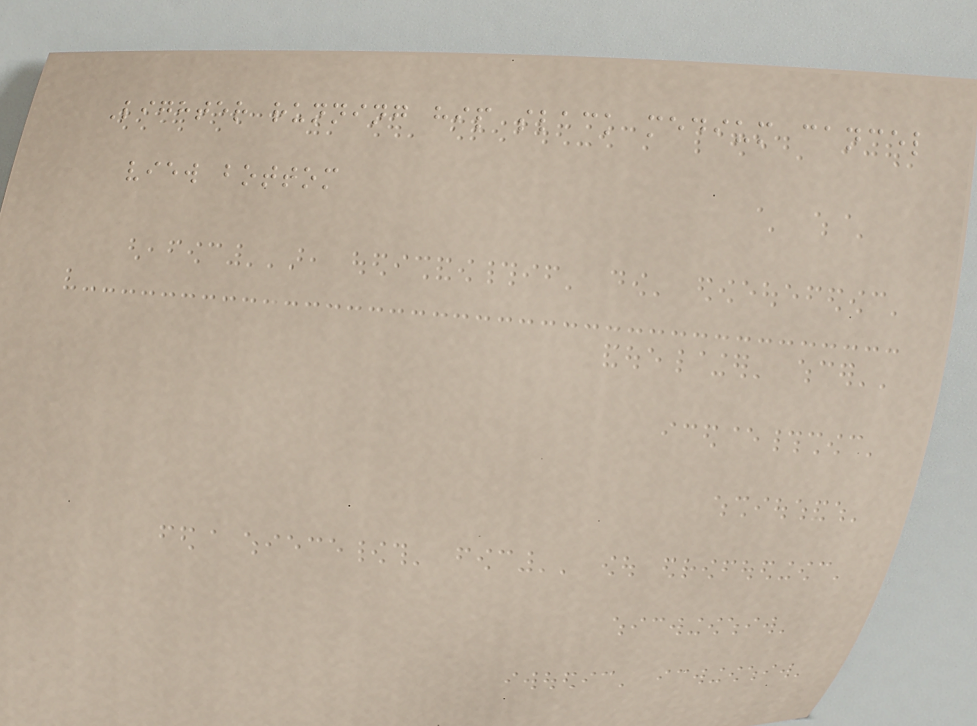Lighter running hip slack medium cancel
view bottom
